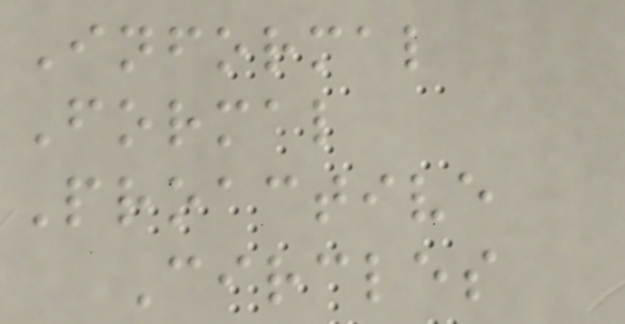Informal
Formal
Proactive
Circles
